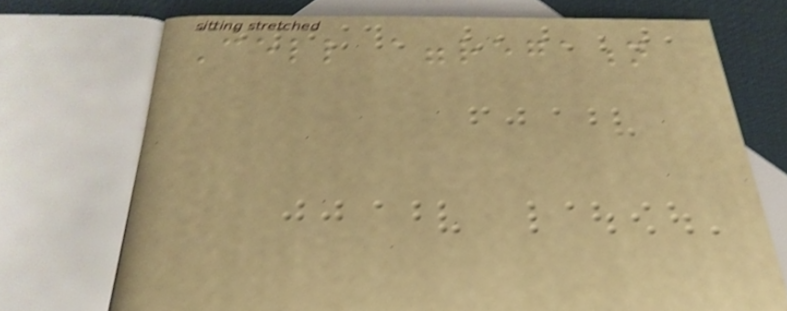Cell aggregation
